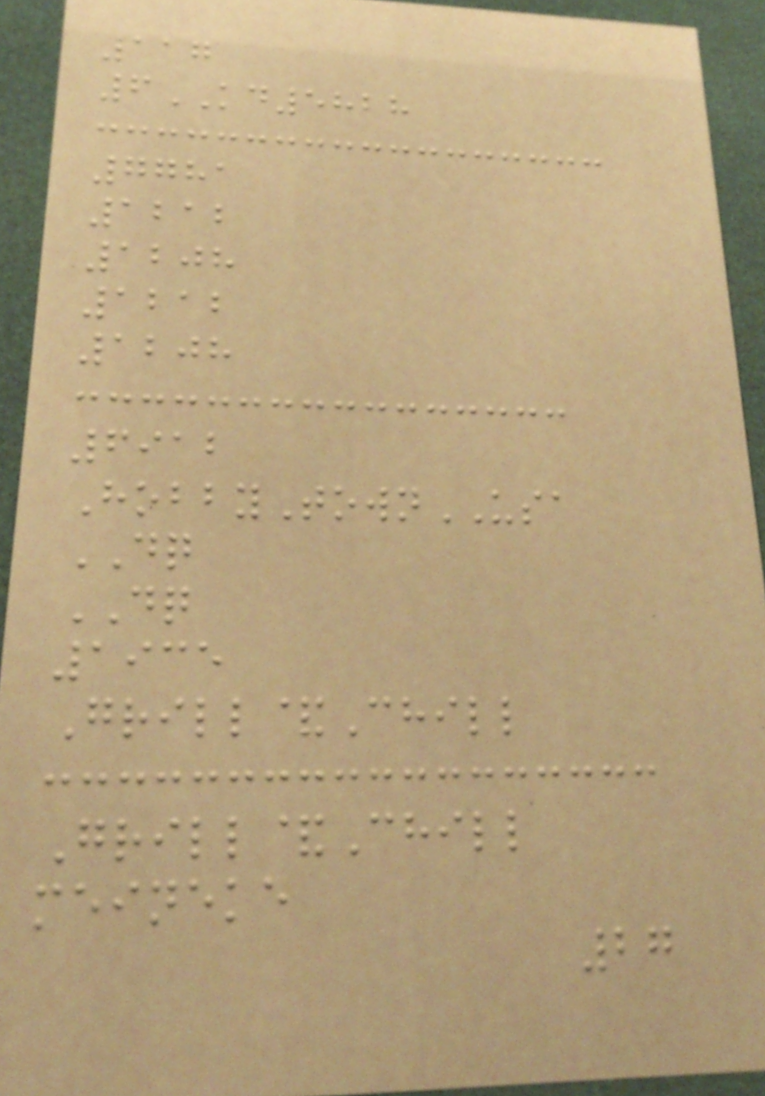117
6KD5828
7781
1212
1208
1212
1208
6912
HobbyTownUSA
DQ
DQ
1935
Grill&Chill
Grill&Chill
meineke
27
